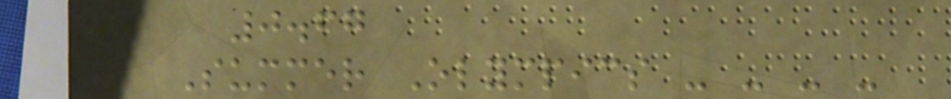0.67
Summer Olympics - - - -
